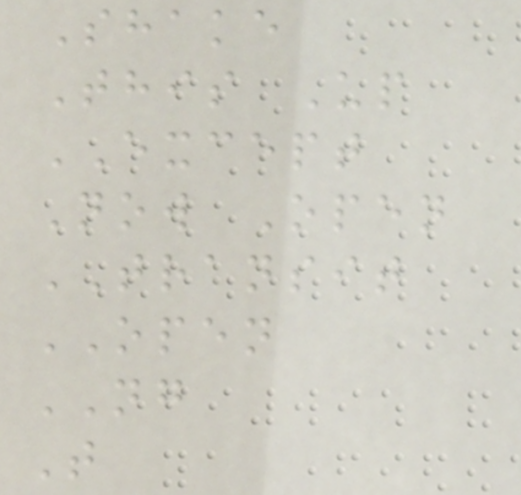Shake
This Up
EXCEPT
Now Open
TRANSIT
OPEN
NG
T
